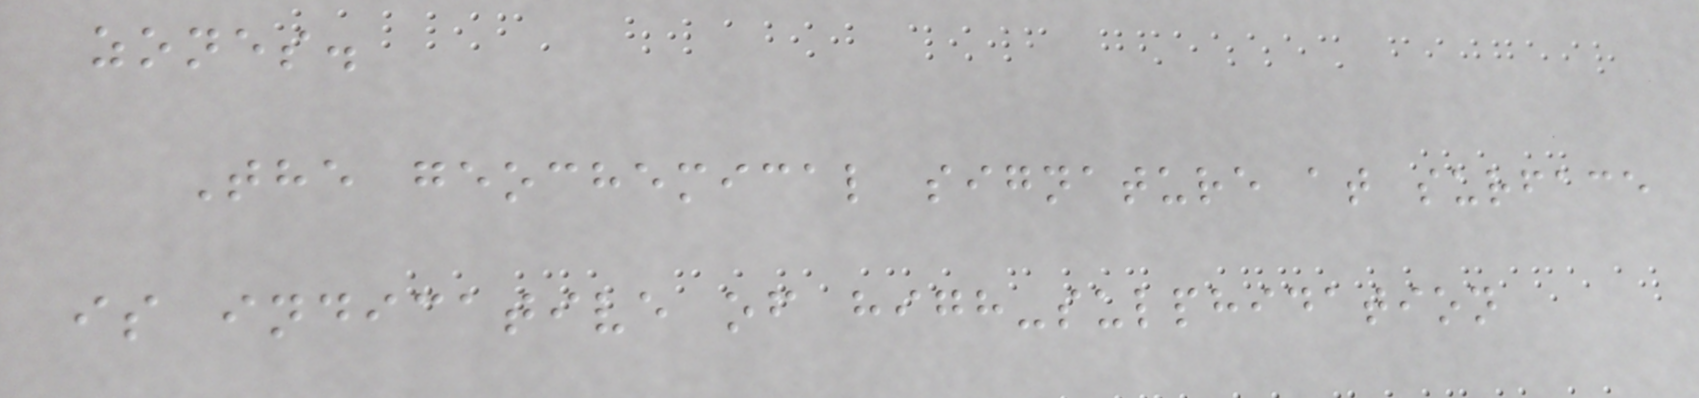zones.
The geochemical signature at surface
is indicative of high-sulphidation
